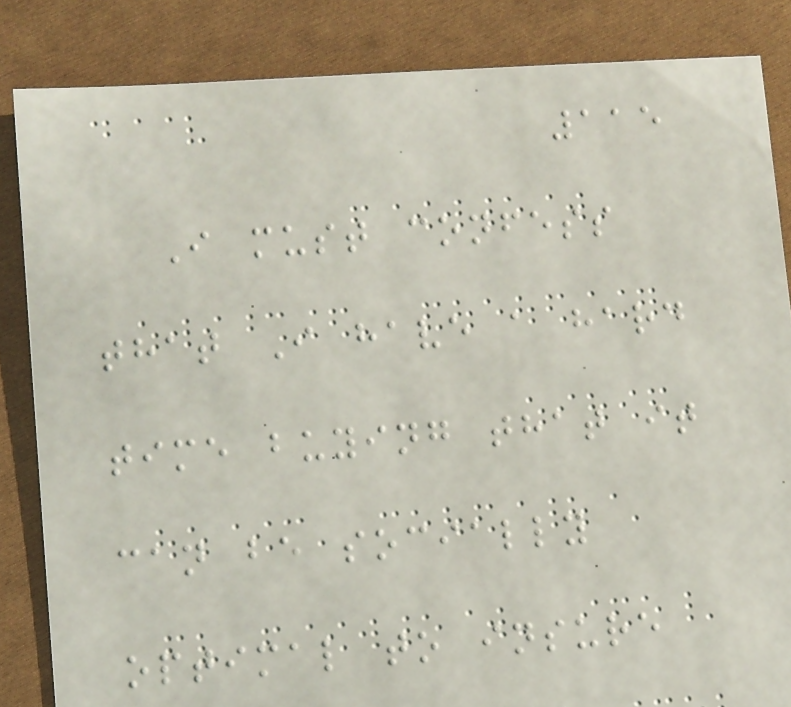115
I must confess
that I have a hard
time buying that it
can be socially
optimal to insure
